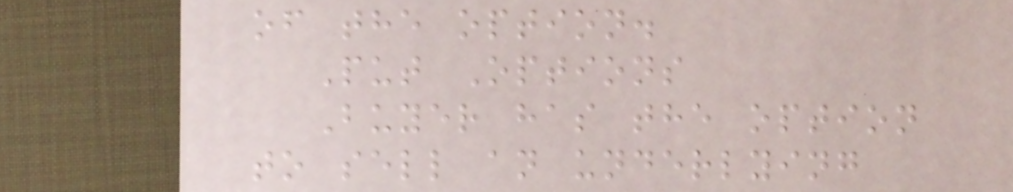of the option.
Put Options
Buyer has the option
to sell an underlying
